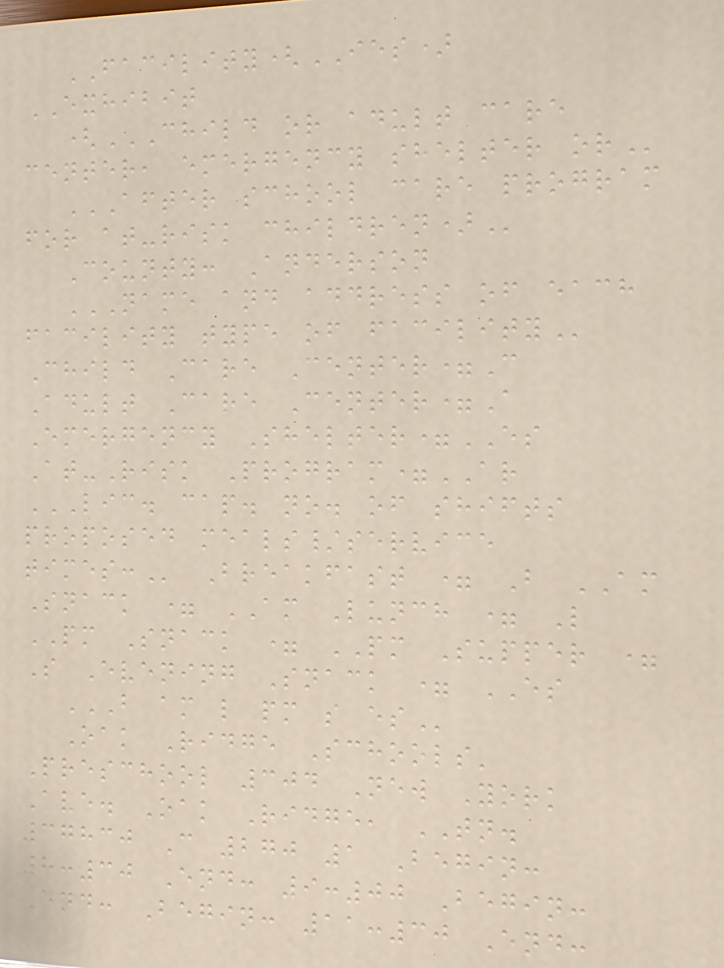FACILITY(IES)
EXHIBIT
(CHILD OR ADULT CARE
CENTER, EMERGENCY SHELTER OR
AFTER SCHOOL CARE PROGRAM
FOR AT-RISK CHILDREN)
County: Anderson
NAME AND ADDRESS OF EACH
FACILITY TYPE OF FACILITY
Child Care Center=C
Adult Care Center=A
Emergency Shelter=ES
At-Risk Program=AR
LIC. CAP. NO. OF SHIFTS
PROPOSED MEALS/SERVICE
TIMES: Breakfast = B AM
Snack = AM Lunch = L
PM Snack = PM Supper =
S Evening Snack = ES
B AM L PM S ES
Oak Ridge Schools'
Preschool 304 New York
Ave. Oak Ridge, TN.
37830 C 270 1 Begin:
8:30 End: 9:00 Begin:
End: Begin: 11:30 End:
